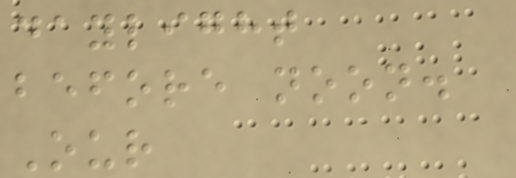daylight
before noon.
Our
